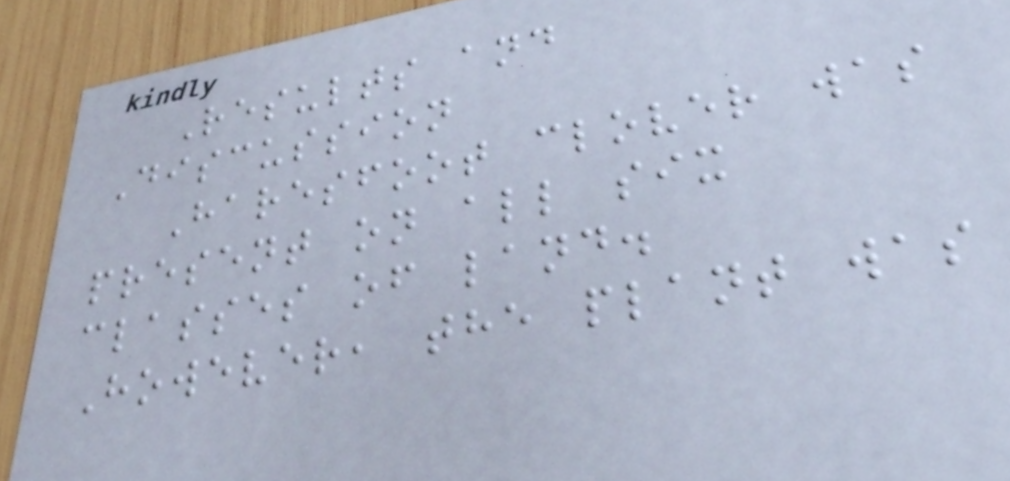Results and
Discussion
Haresfoot clover was
present on all six
classes of land.
However, the plant was
